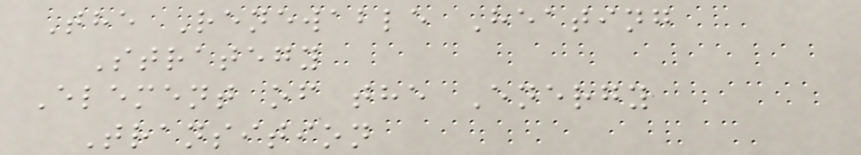The Renewable Heating
Strategy
Element of the Energy
Transition
